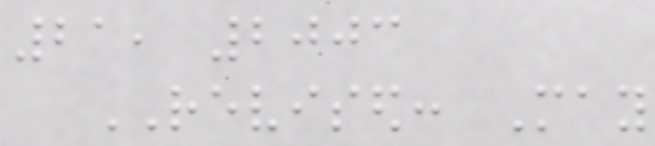21, 2003
REVISED: May
